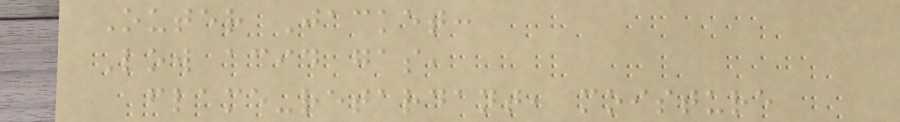Outer Jacket:
Low acid gas,
flame-retardant, moisture
